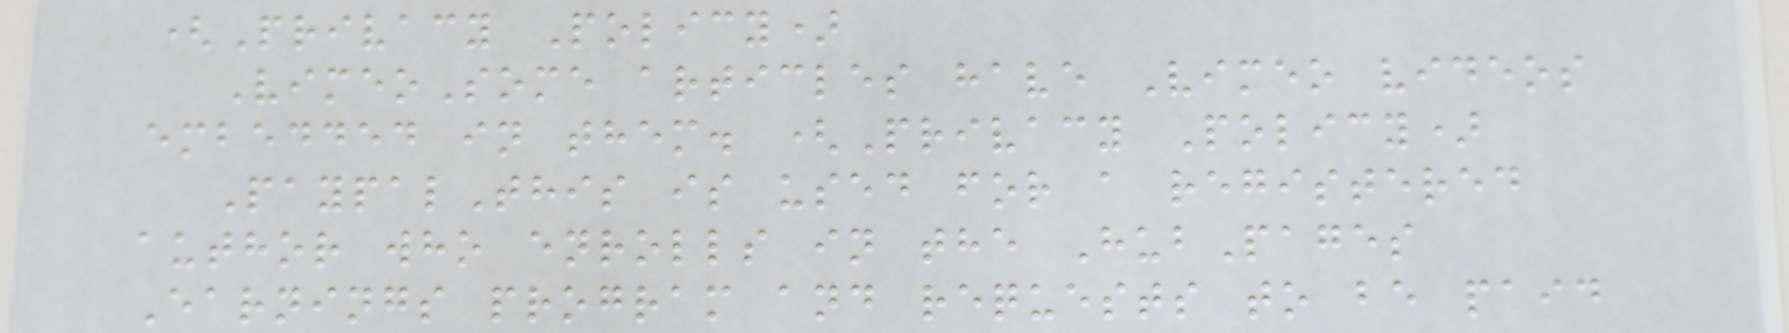(Privacy Policy)
VimeoSome articles have Vimeo videos
embedded in them. (Privacy Policy)
PaypalThis is used for a registered
author who enrolls in the HubPages
Earnings program and requests to be paid
